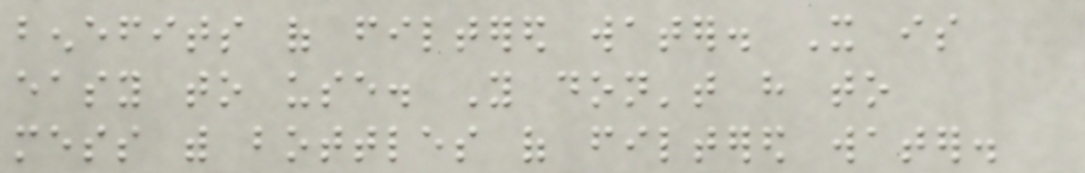benefits of filtered water. It is
easy to use. You don't have to
mess with bottles of filtered water.
